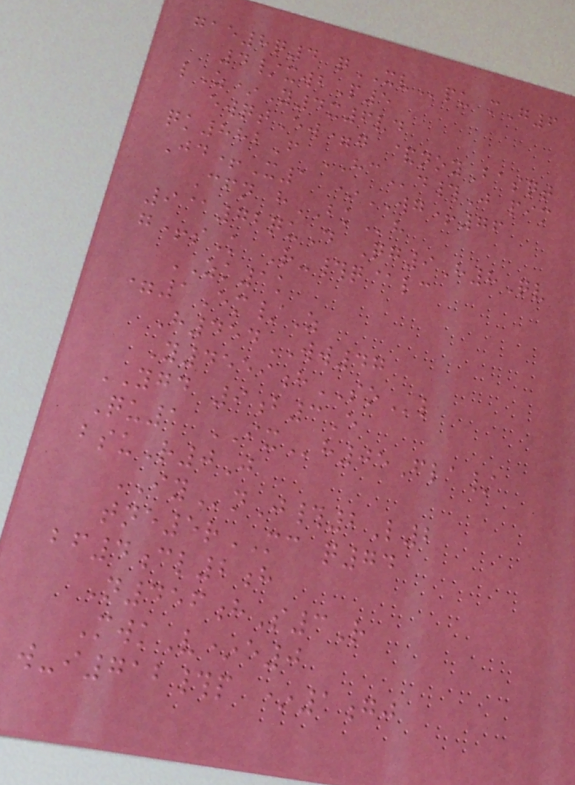gae8q4 qXVpu mG6
4/xwbP5
lZ*Y4x6vd
ewqtEw=g &noyBasqt
qk882F HCd#J pim
Jd+X1 *WG+76
Cfn hBKh
9@72quD Qg9H8Qv
g+sK R-#q@lc
ZK1k
=1Em/Z
H454WW47
Y4559hSOl
YGD 9b3E
Qu1 IXh05Fla/
bsuR0J
IYnJ#2L2
tne5rMC q74
bf4cl2h
N456hS3R
MwkV*e0
w-i712#p *1gj
